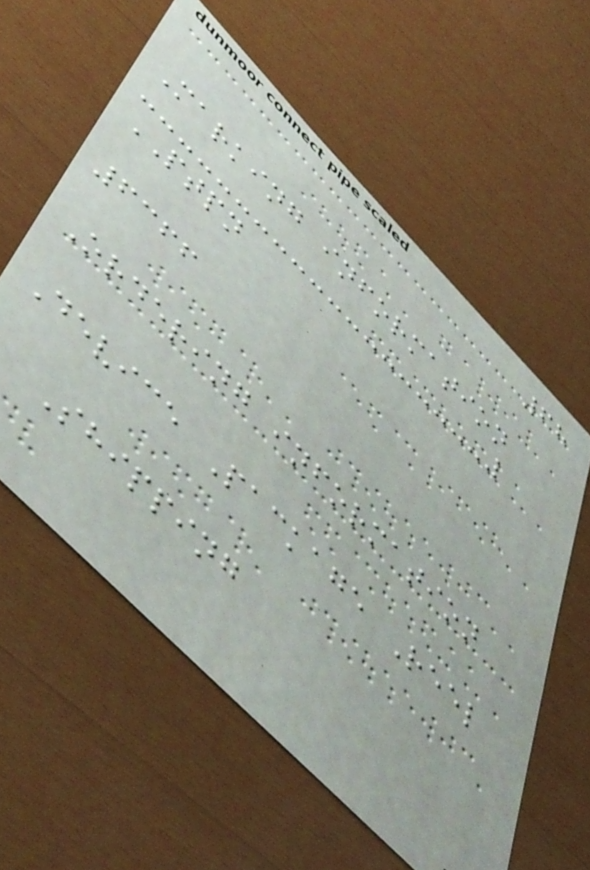68
Marking information
PTPN
6366
Ordering information
Device Package Reel
Shipping
